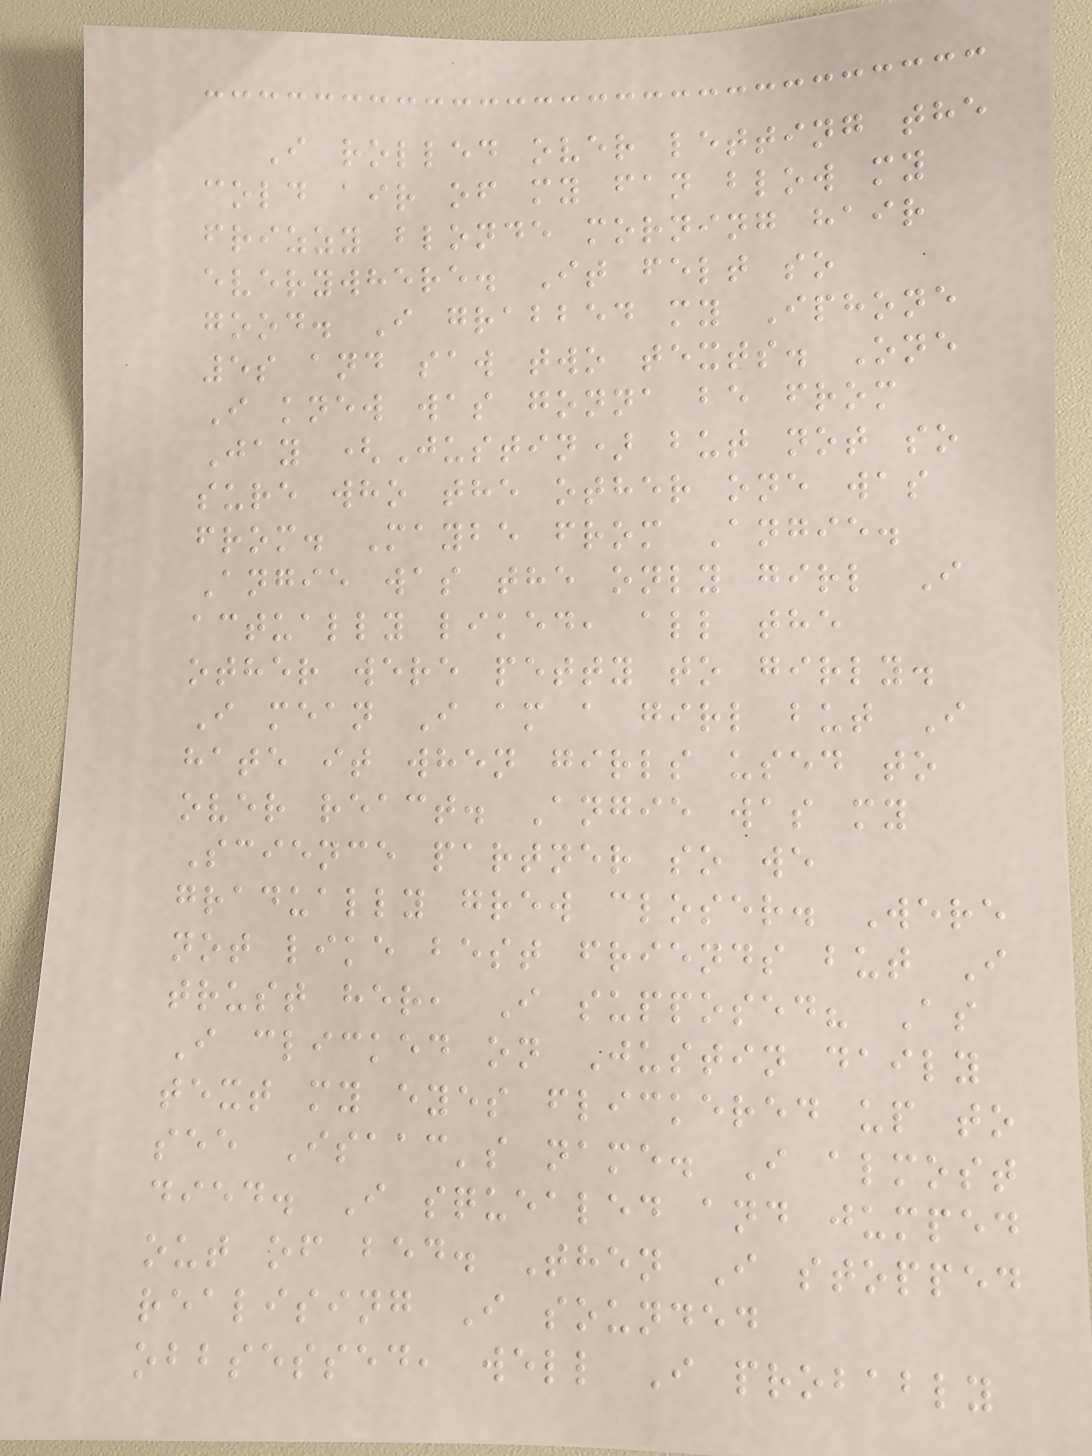I rolled over letting the
cold air of my fan blow my
frizzy blonde morning hair
everywhere. It felt so
good. I grabbed my Iphone
5s and saw two texts. One
I knew was gonna be from
Jay (Justin) but not so
sure who the other one was
from. Maybe from Angie.
Angie was the only girl I
actually liked, all the
other were petty to girly.
I mean I am a girl but I
hate it when girls used to
over react. Angie was my
Science partner so we
gradually grew closer. Were
not like best friends but I
trust her, I supposed? As
I clicked on Justin daily
text my eyes flickered up to
see Isaac's name. I almost
died. I squealed and jumped
out of bed. Then I stopped
realising I sounded
obbsessed, well I probably
